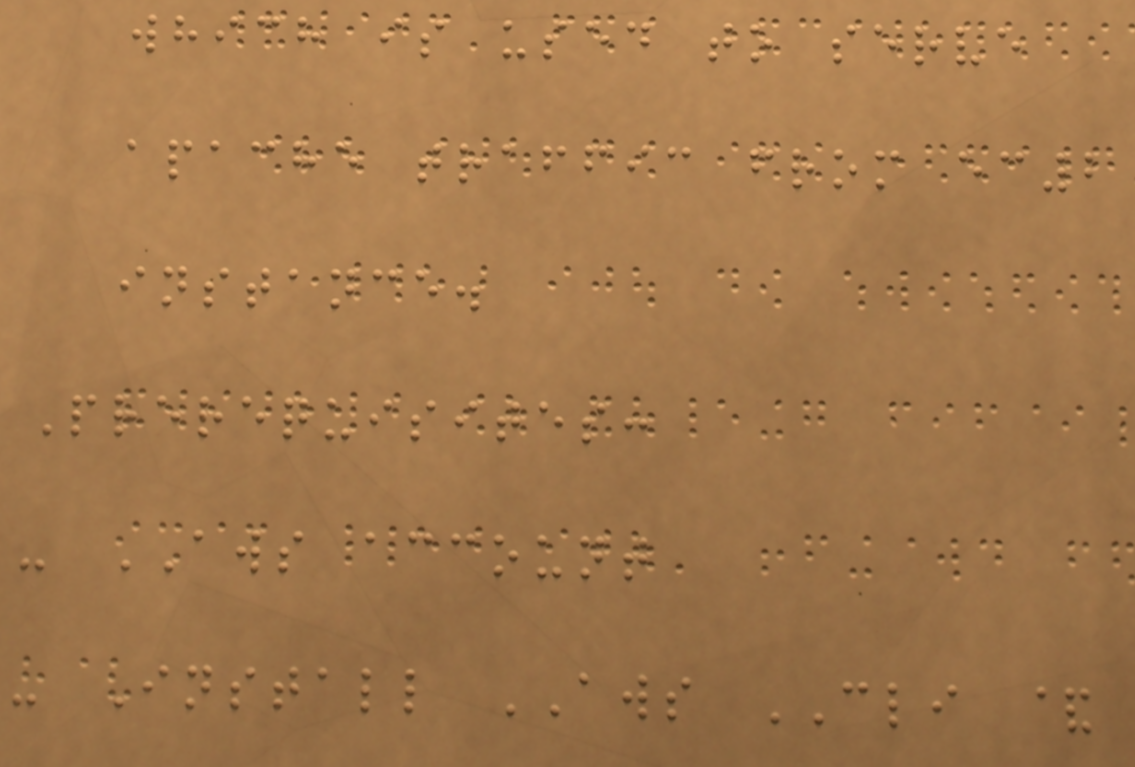which is used to serve
apache traffic from ec2
instance.
Prerequisites:
- AWS account
- Install AWS CLI &
